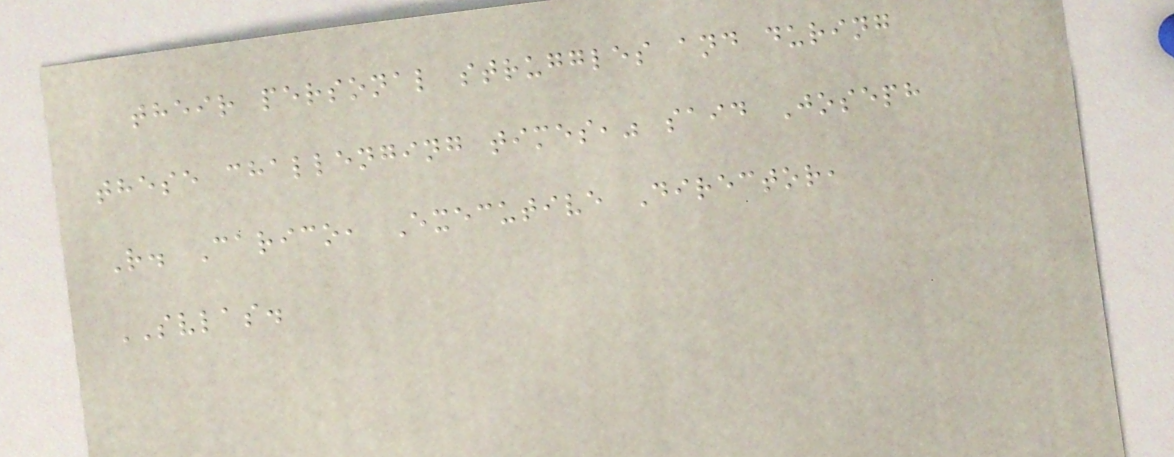their personal struggles and during
these challenging times," said Joseph
R. Carico, Executive Director,
SVLAS.
